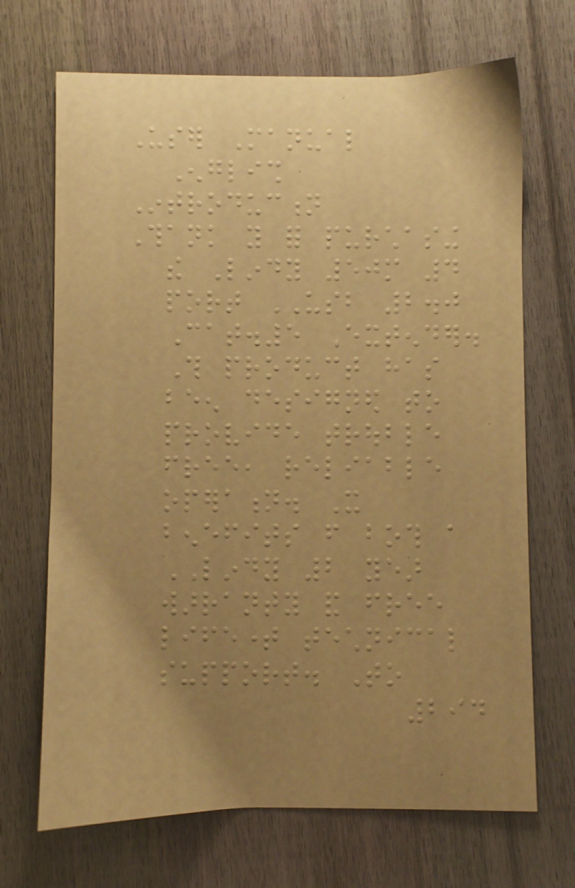User Manual
English
Introduction
Thank you for purchasing
the Lindy 50m 4
port USB 2.0
Cat.5 Extender.
This product has
been designed to
provide trouble
free, reliable
operation. It
benefits from both a
LINDY 2 year
warranty and free
lifetime technical
support. To
294
